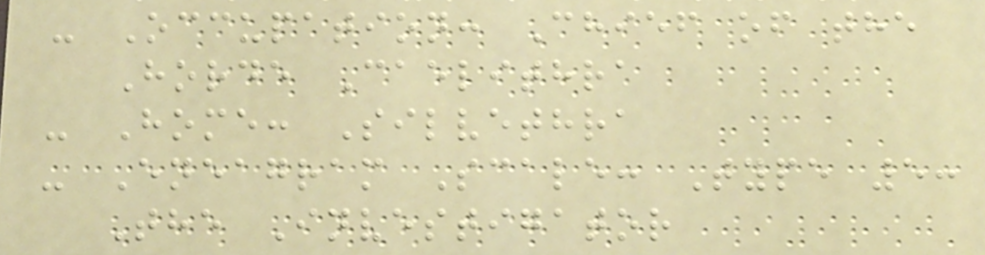- Occupation: Chief of the
Horde Caelithra
- Home: Silvethra
- Eneagram Scale: Type 5:
The Investigator
